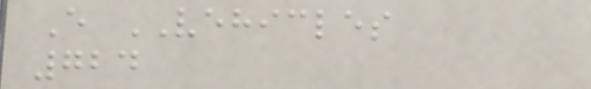E VEHICLES
724
